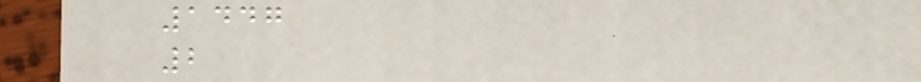1447
2
